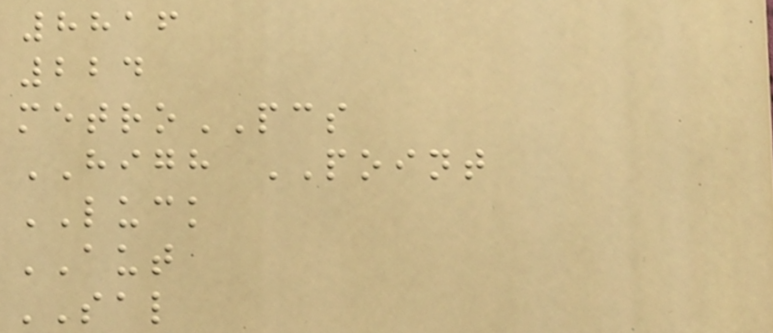8816
224
metroPCS
HIGH POINT
LUCK
AUT
SAL
